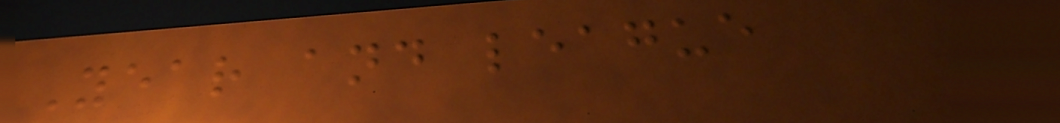Year and league
